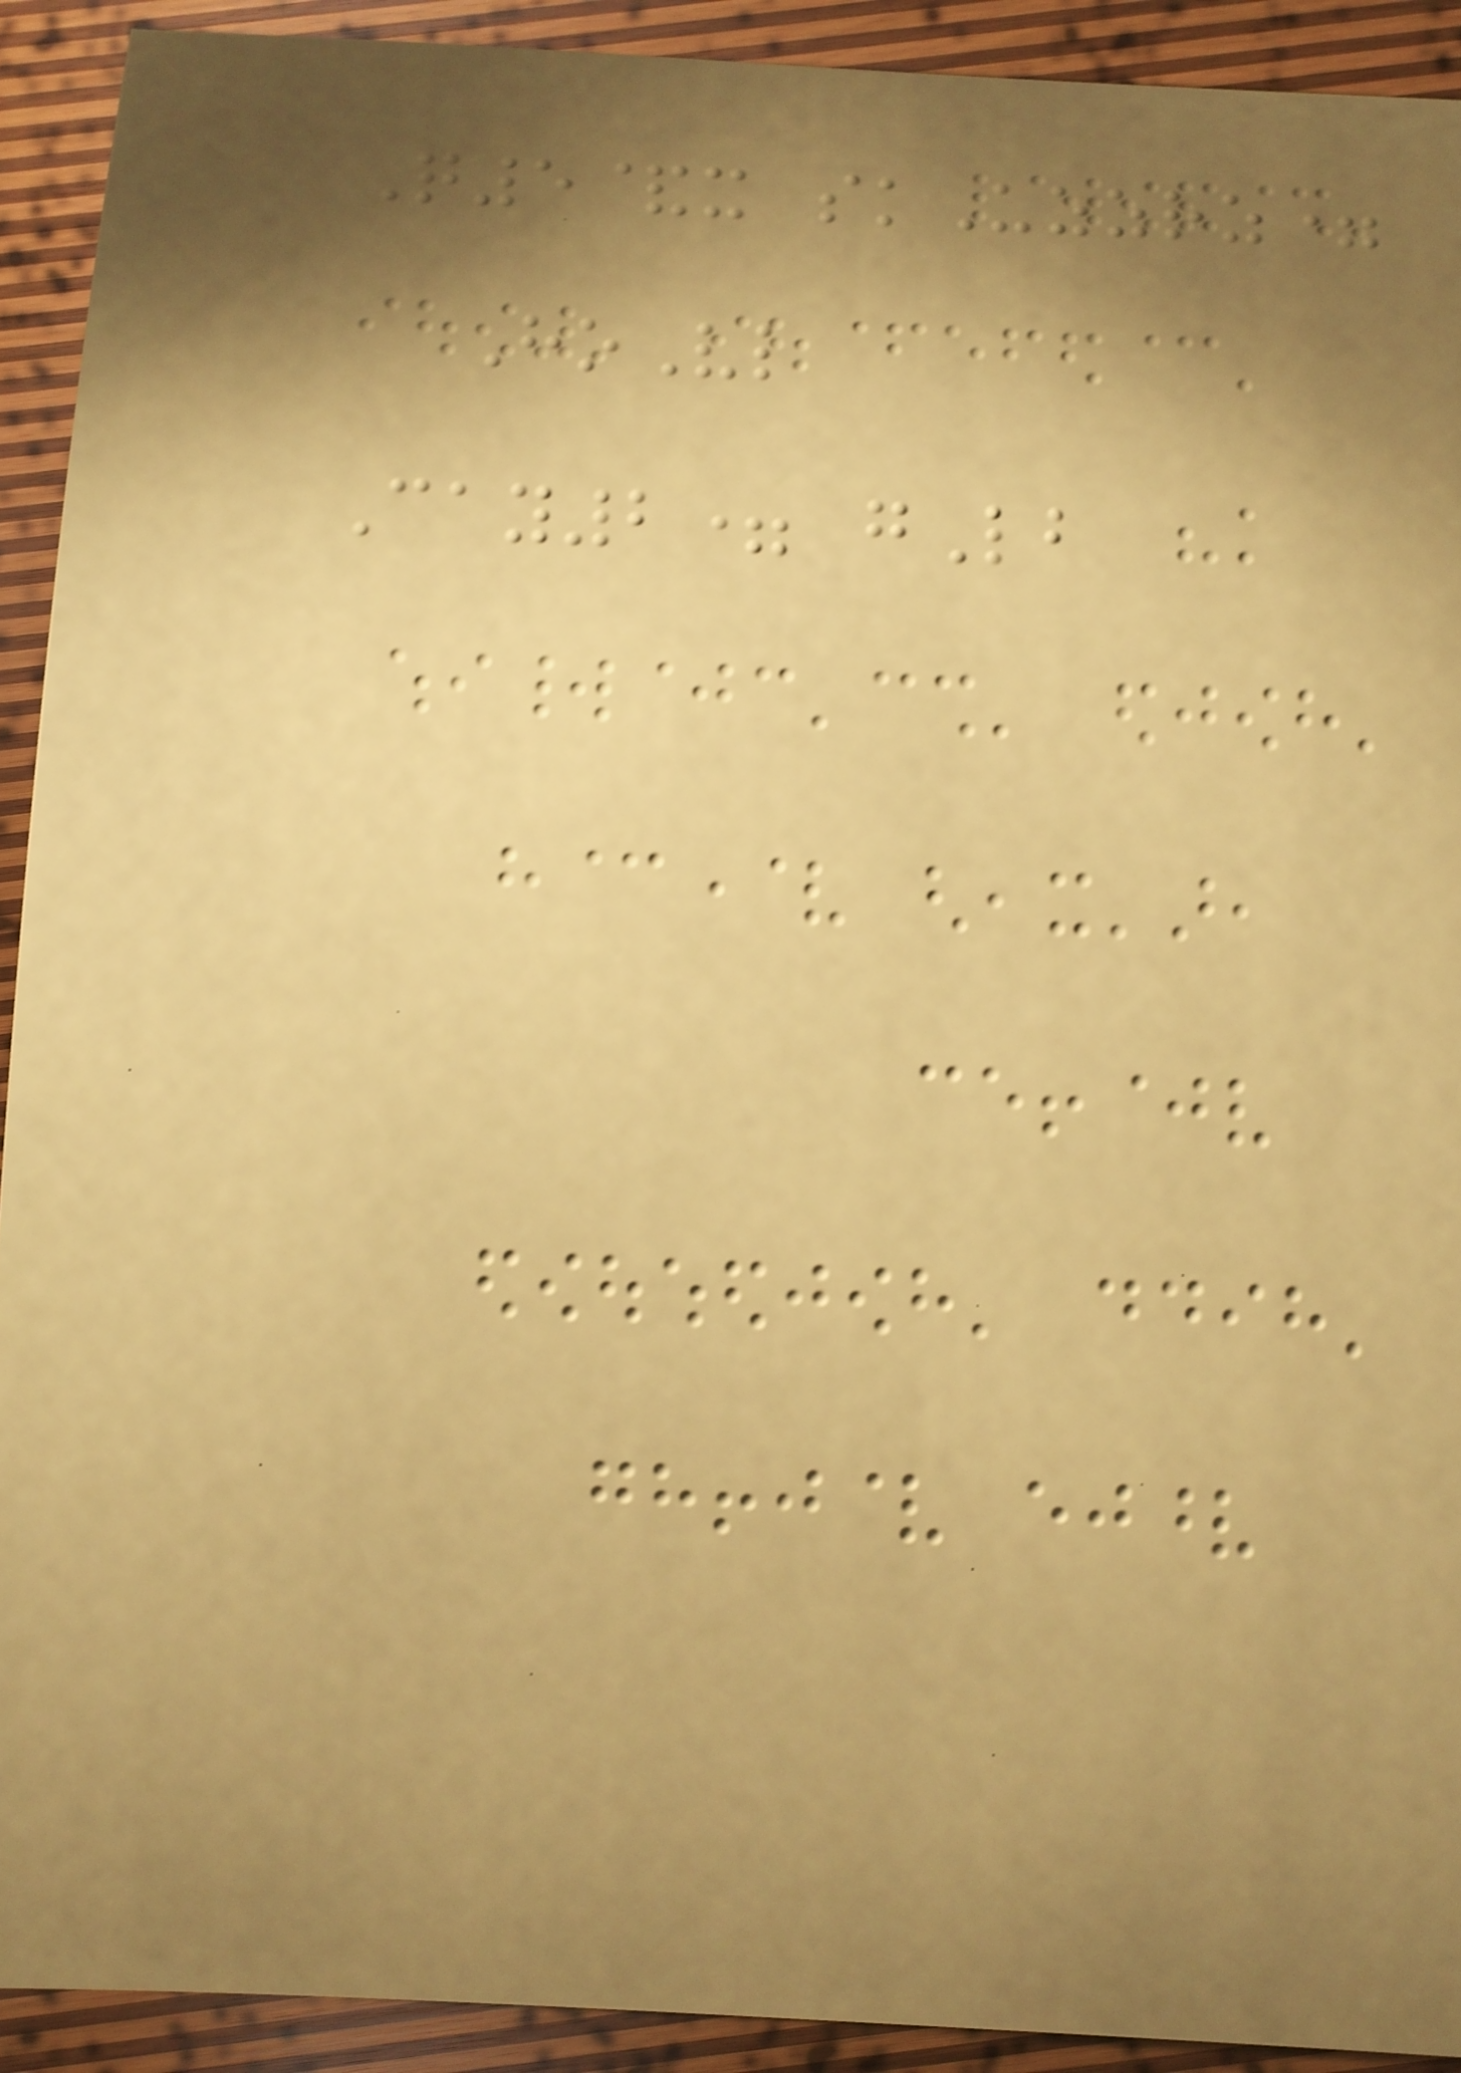Q5&x skUzzrz=
HoVl
Cay2= gLb
